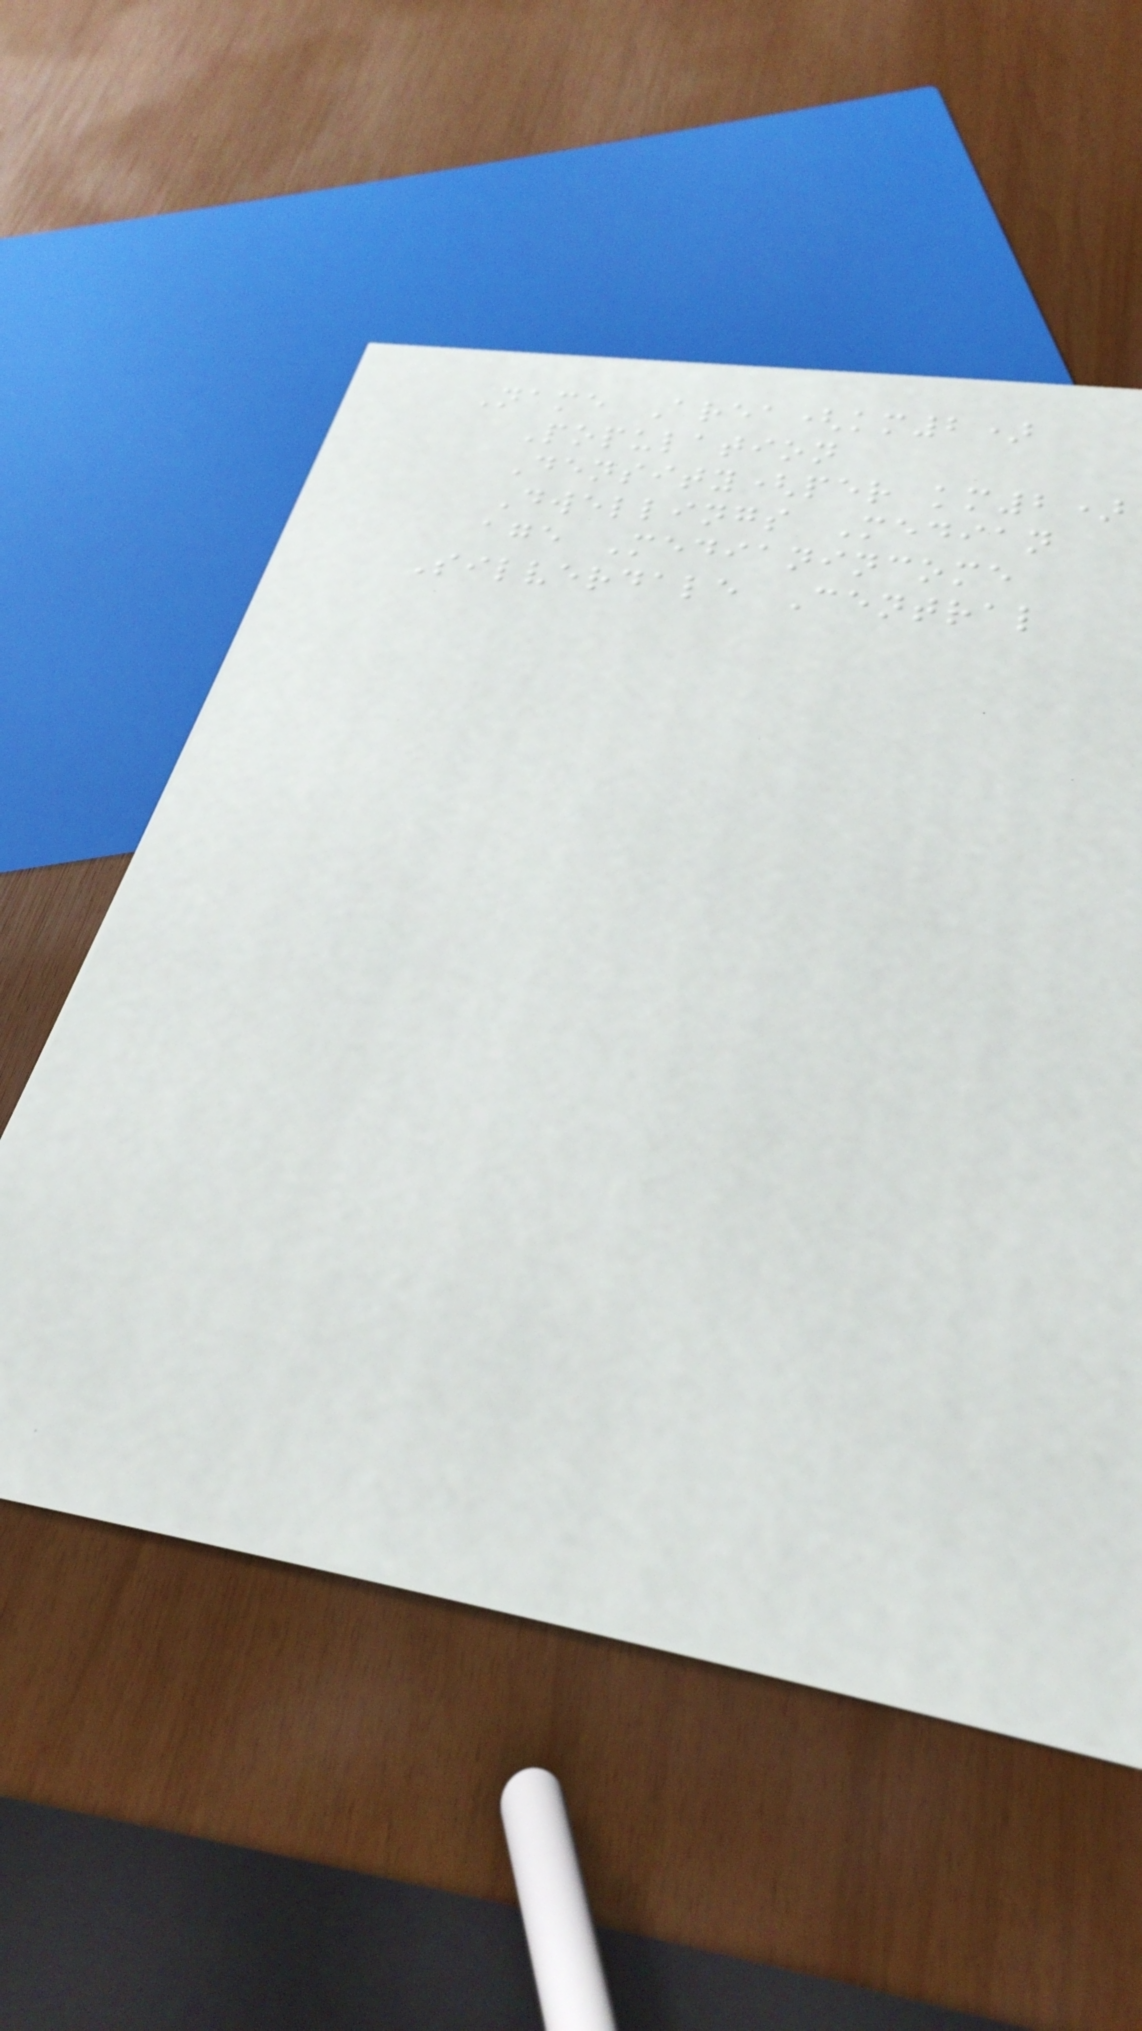Name Area(km2)
Population
Density(per km2)
Dwellings Median
age Medianincome
Silverdale Central
